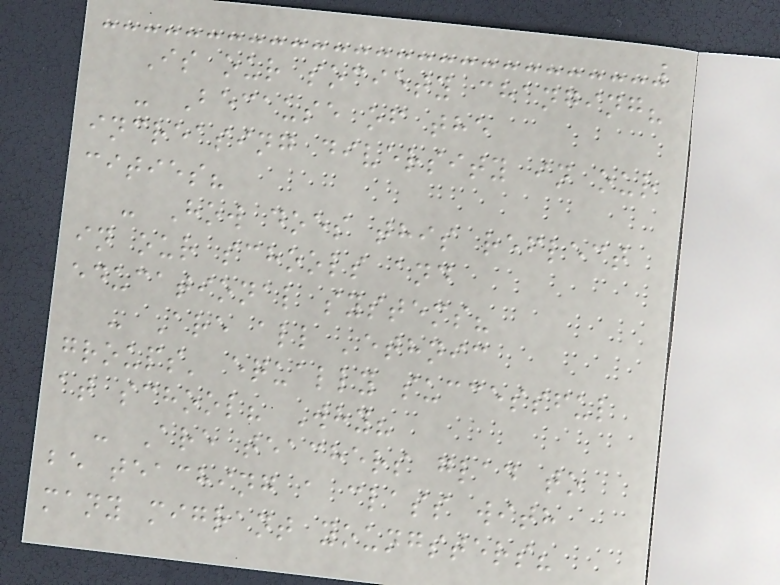Is our society changing?
- Because of the
increasing diversity in our
cities?
- How does this reflect
in our schools and
educational systems?
- Are all 'ethnic
groups' equally successful
at school? Why?
- Are teachers glad to
be teaching a class with
many migrant youngsters?
